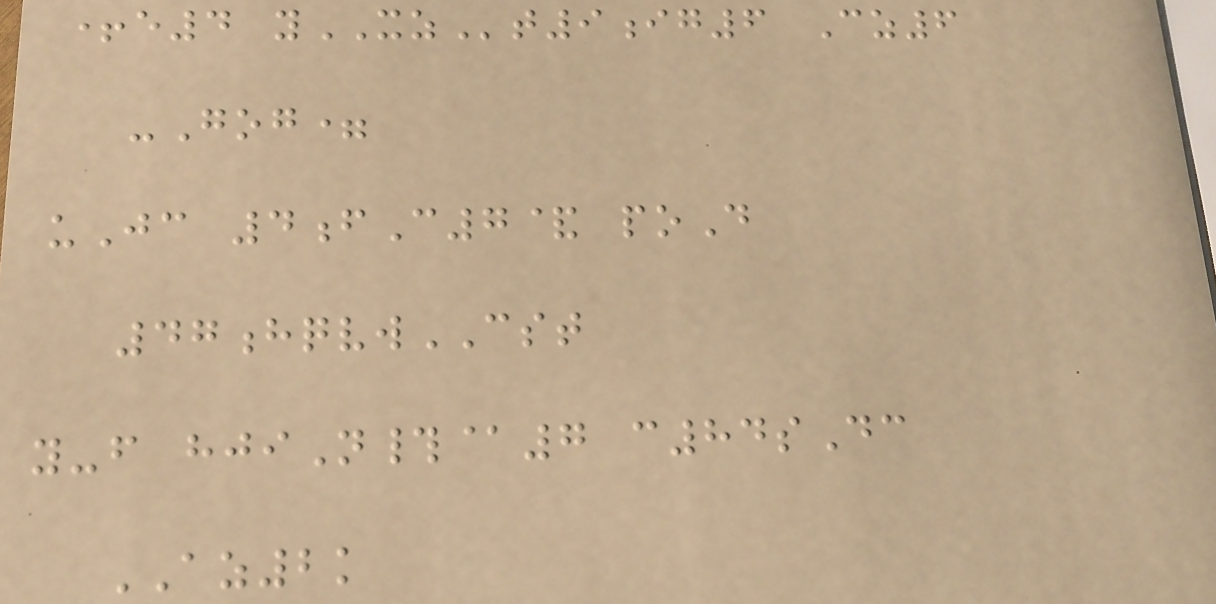+e4 yXZt9ig6 Cz6
-Gog=
uJc 4fC7& poD
47hqvwCST
y-f hjiN#@7 c84sDc
AZ2k
